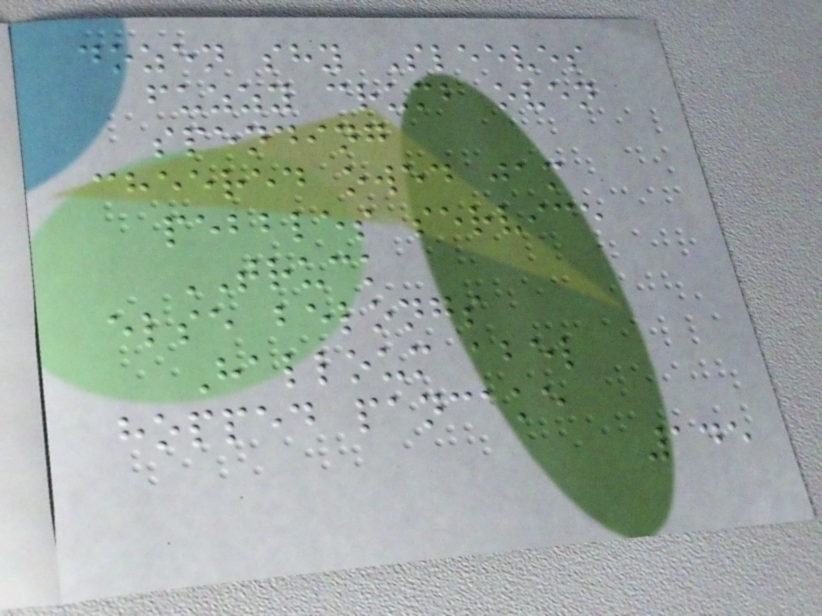dozen shy Sleeves
fuzzy crumb oven
spending
cheered owed jam
pebbles service
TRUCK
else belongs
Halloum abel
hopped pancake
145
